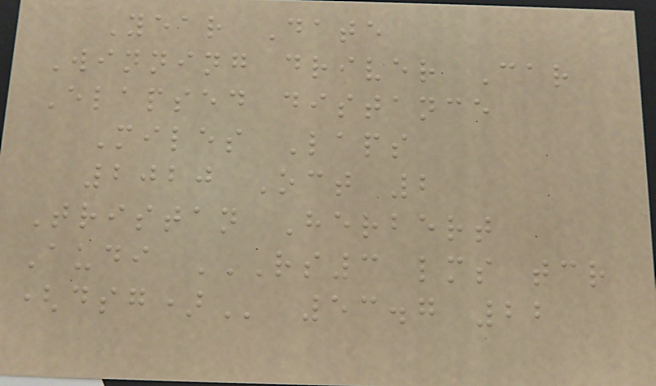Year Date
Winning driver Car
Elapsed distance
Miles Laps
2020 Oct 2
Tristan Herbert
Audi RS3 LMS TCR
(DSG) 53.7 22
